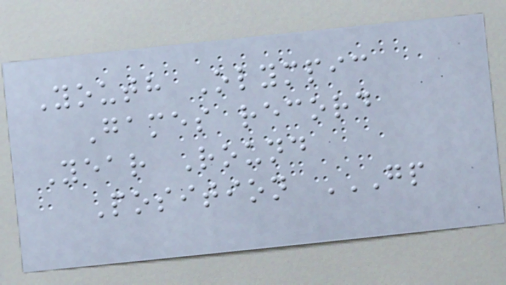Youth Olympic
Games record
Year Round
Position GP
